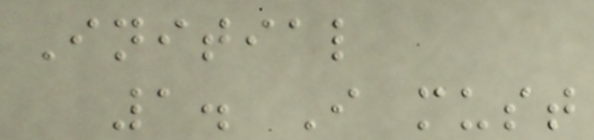Initial
1. I must
